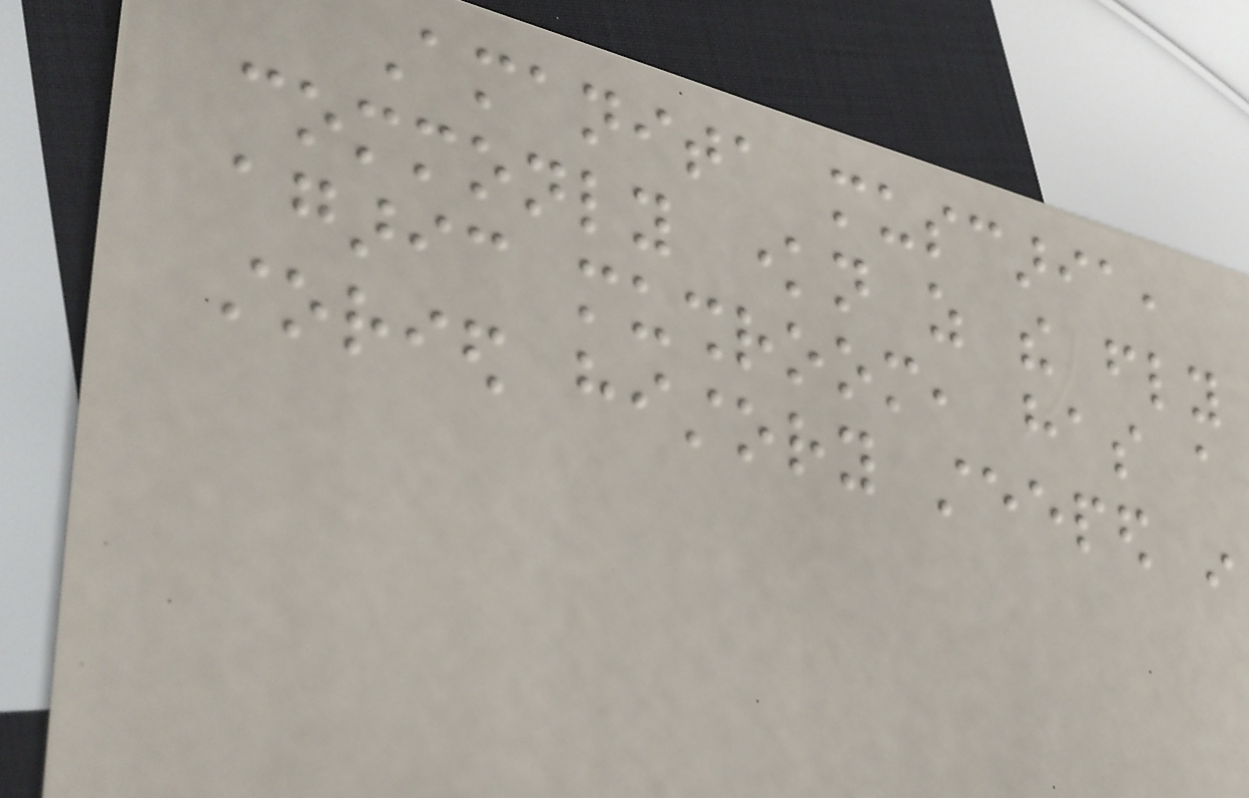Amanita muscaria,
commonly known as the fly
agaric mushroom, has a
storied history steeped in
